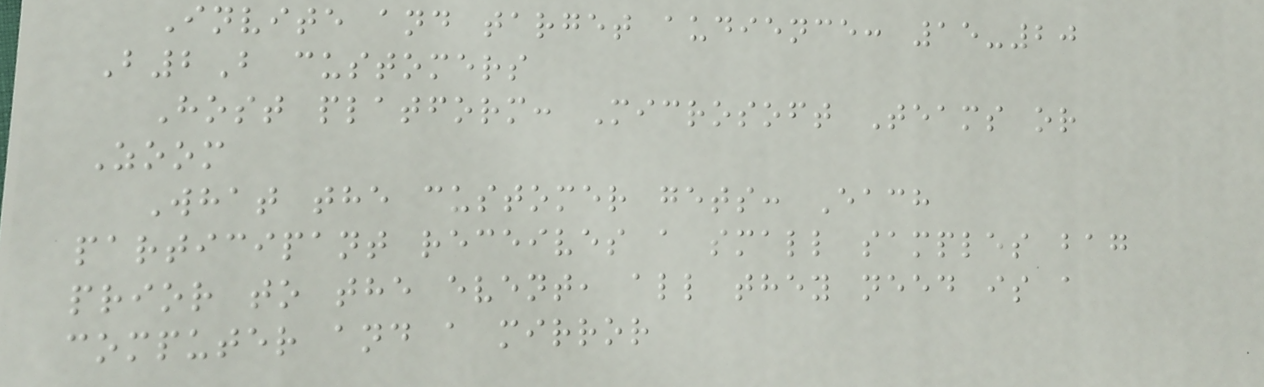Invite and target audience: 15-20
B2B customers
Host platform: Microsoft Teams or
Zoom
What the customer gets: Each
participant receives a small samples bag
prior to the event, all they need is a
computer and a mirror
